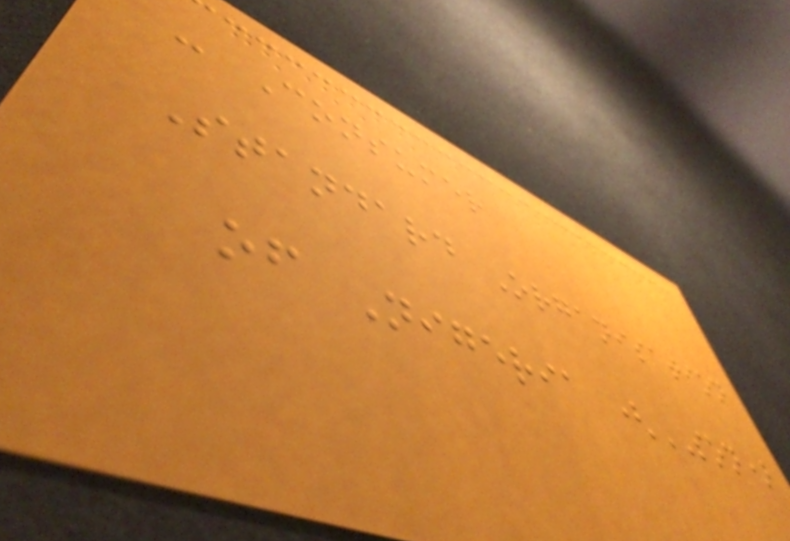- Consumer
Standard Organisation
of Nigeria (SON)
